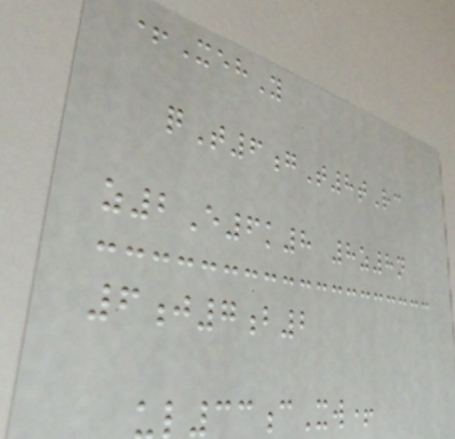+XehY
qT6gT8tRc
z2E6k8 8z8n
6j7b2
ul33cXw+
